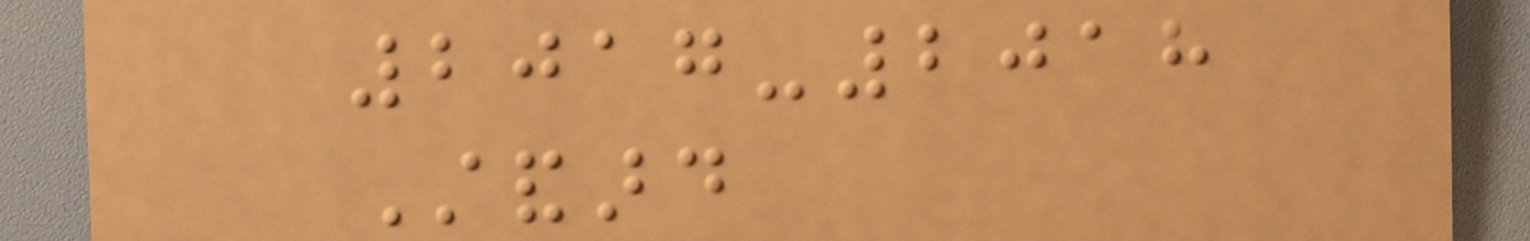2017-2018
Standard
